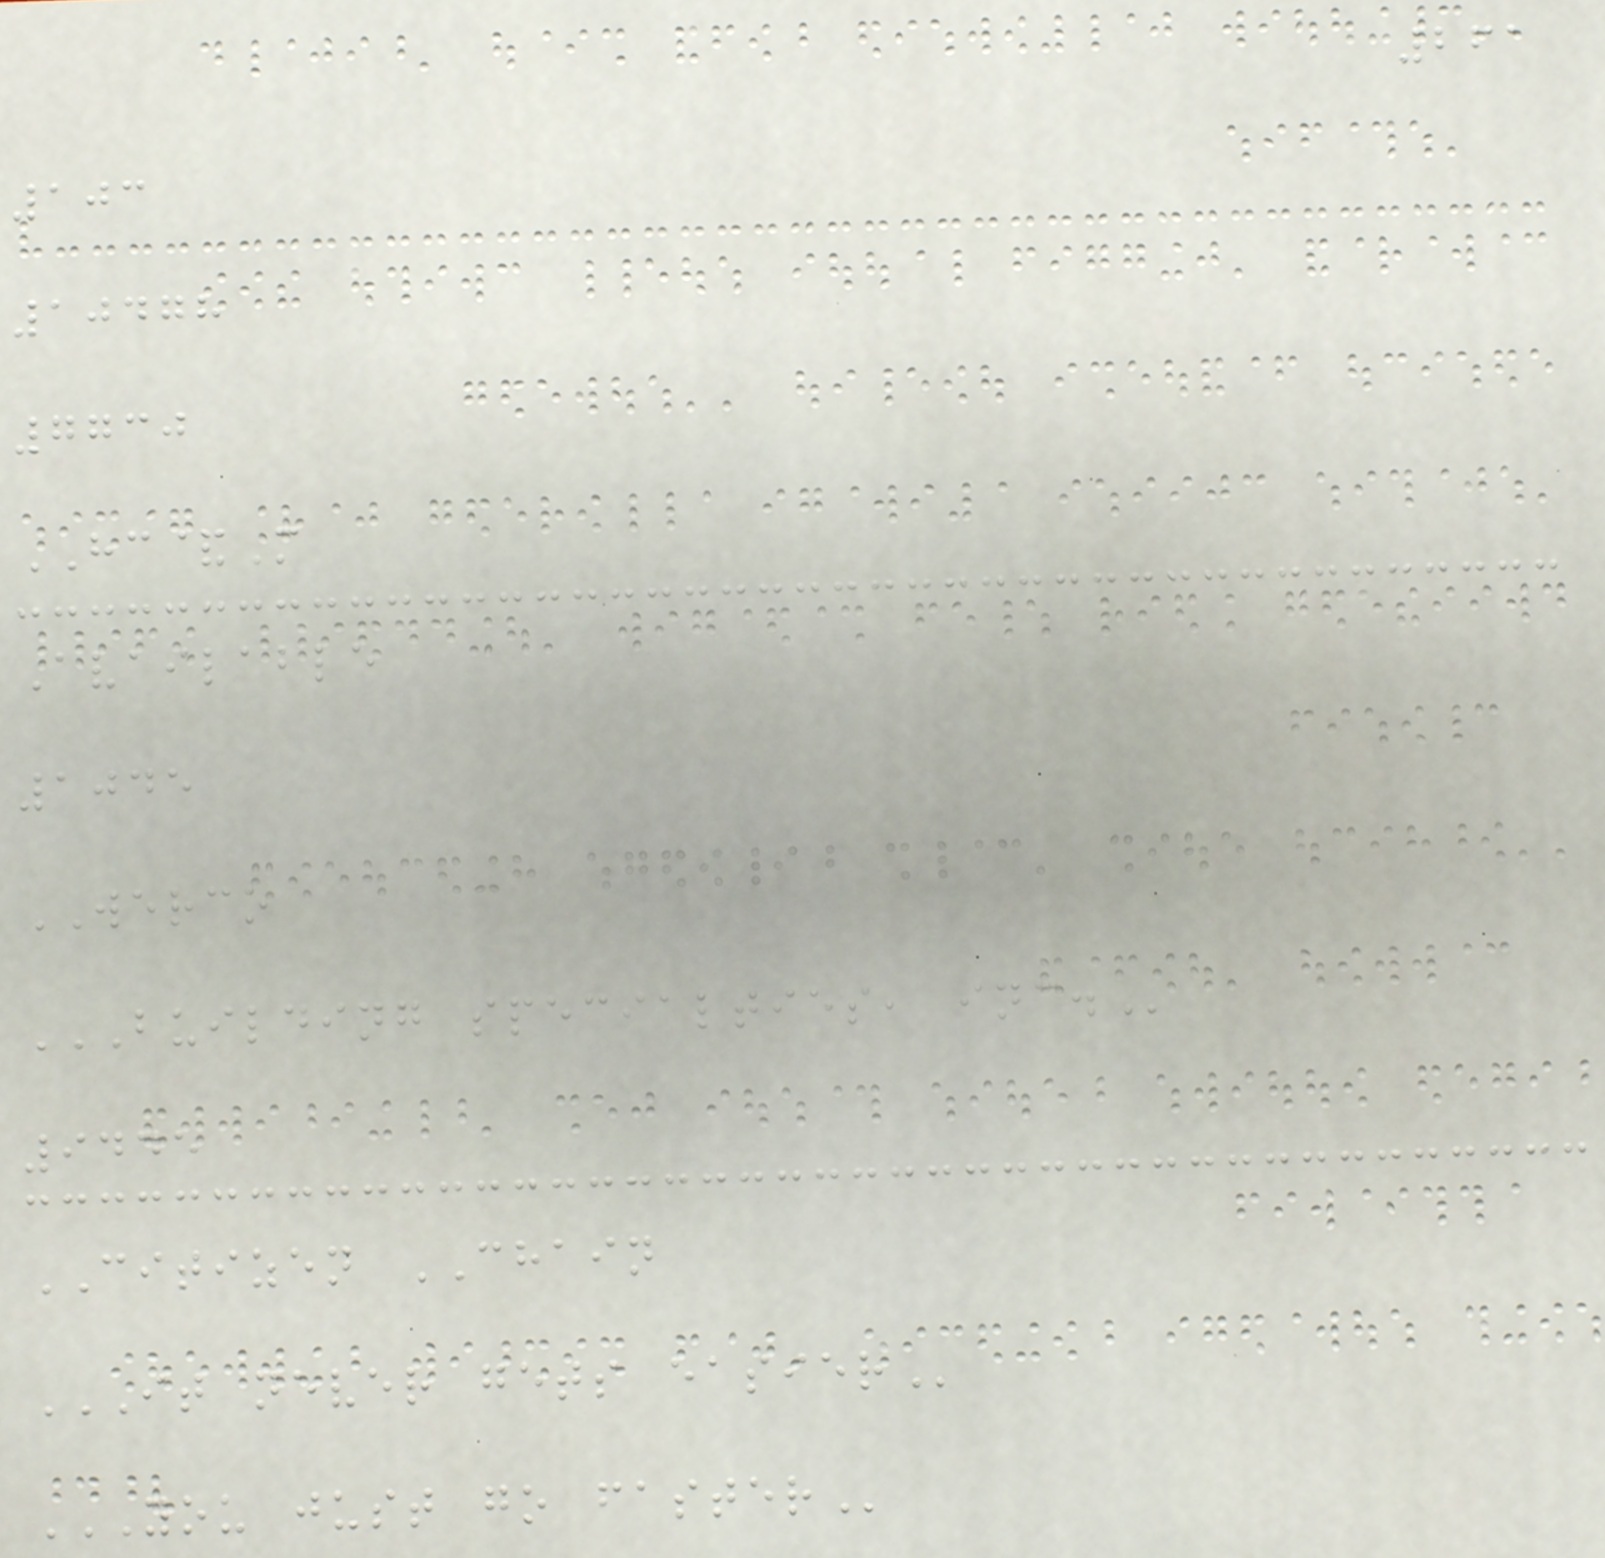261
103
10478
7730
HC&M
Available
1045
WERCO
BUILDING SPECIALTIES, INC.
9445
CITIZEN CHAIN
IT NEVER GETS EASIER
YOU JUST GO FASTER
